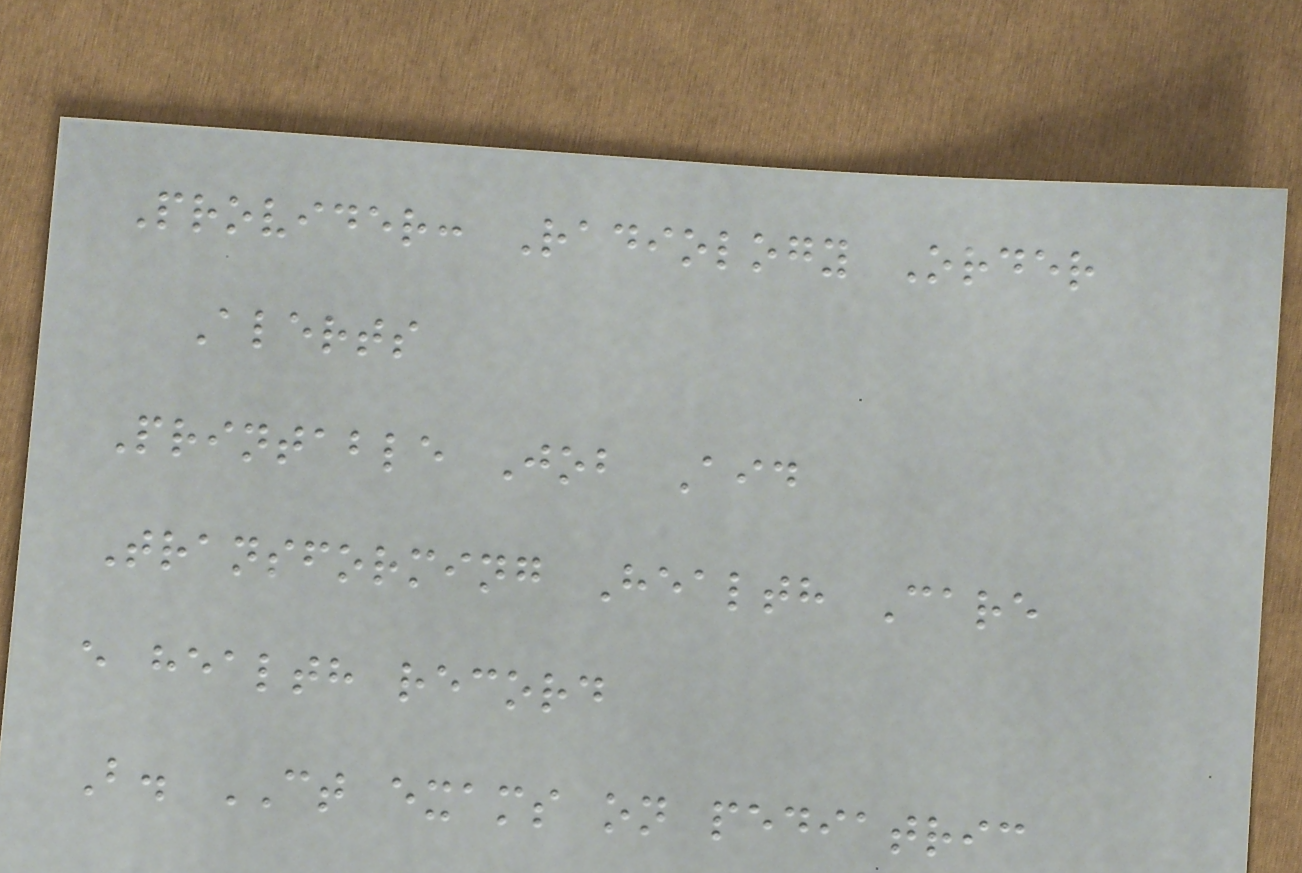Provider: Radiology Order
Alerts
Printable Job Aid
Transforming Health Care
e health record
B. CT exams on pediatric
